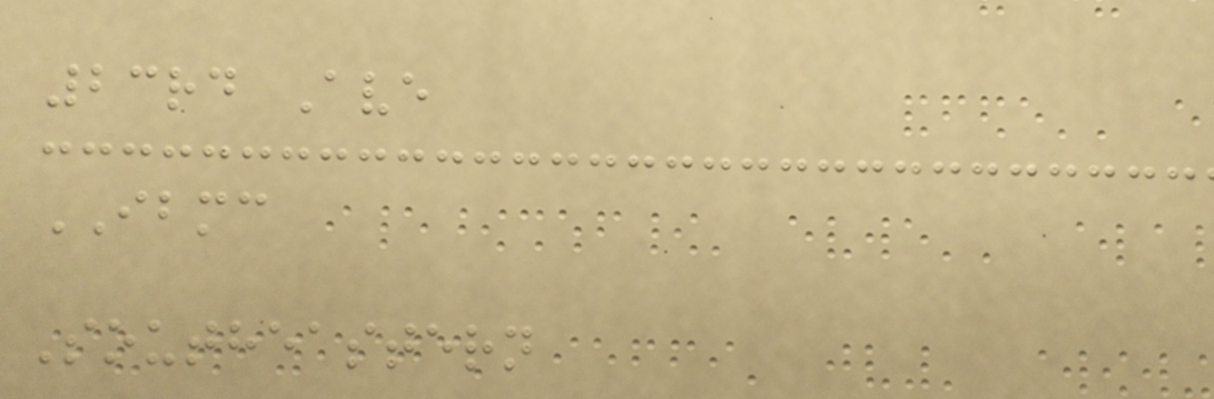23rd Ave
IBMC
Southeastern
